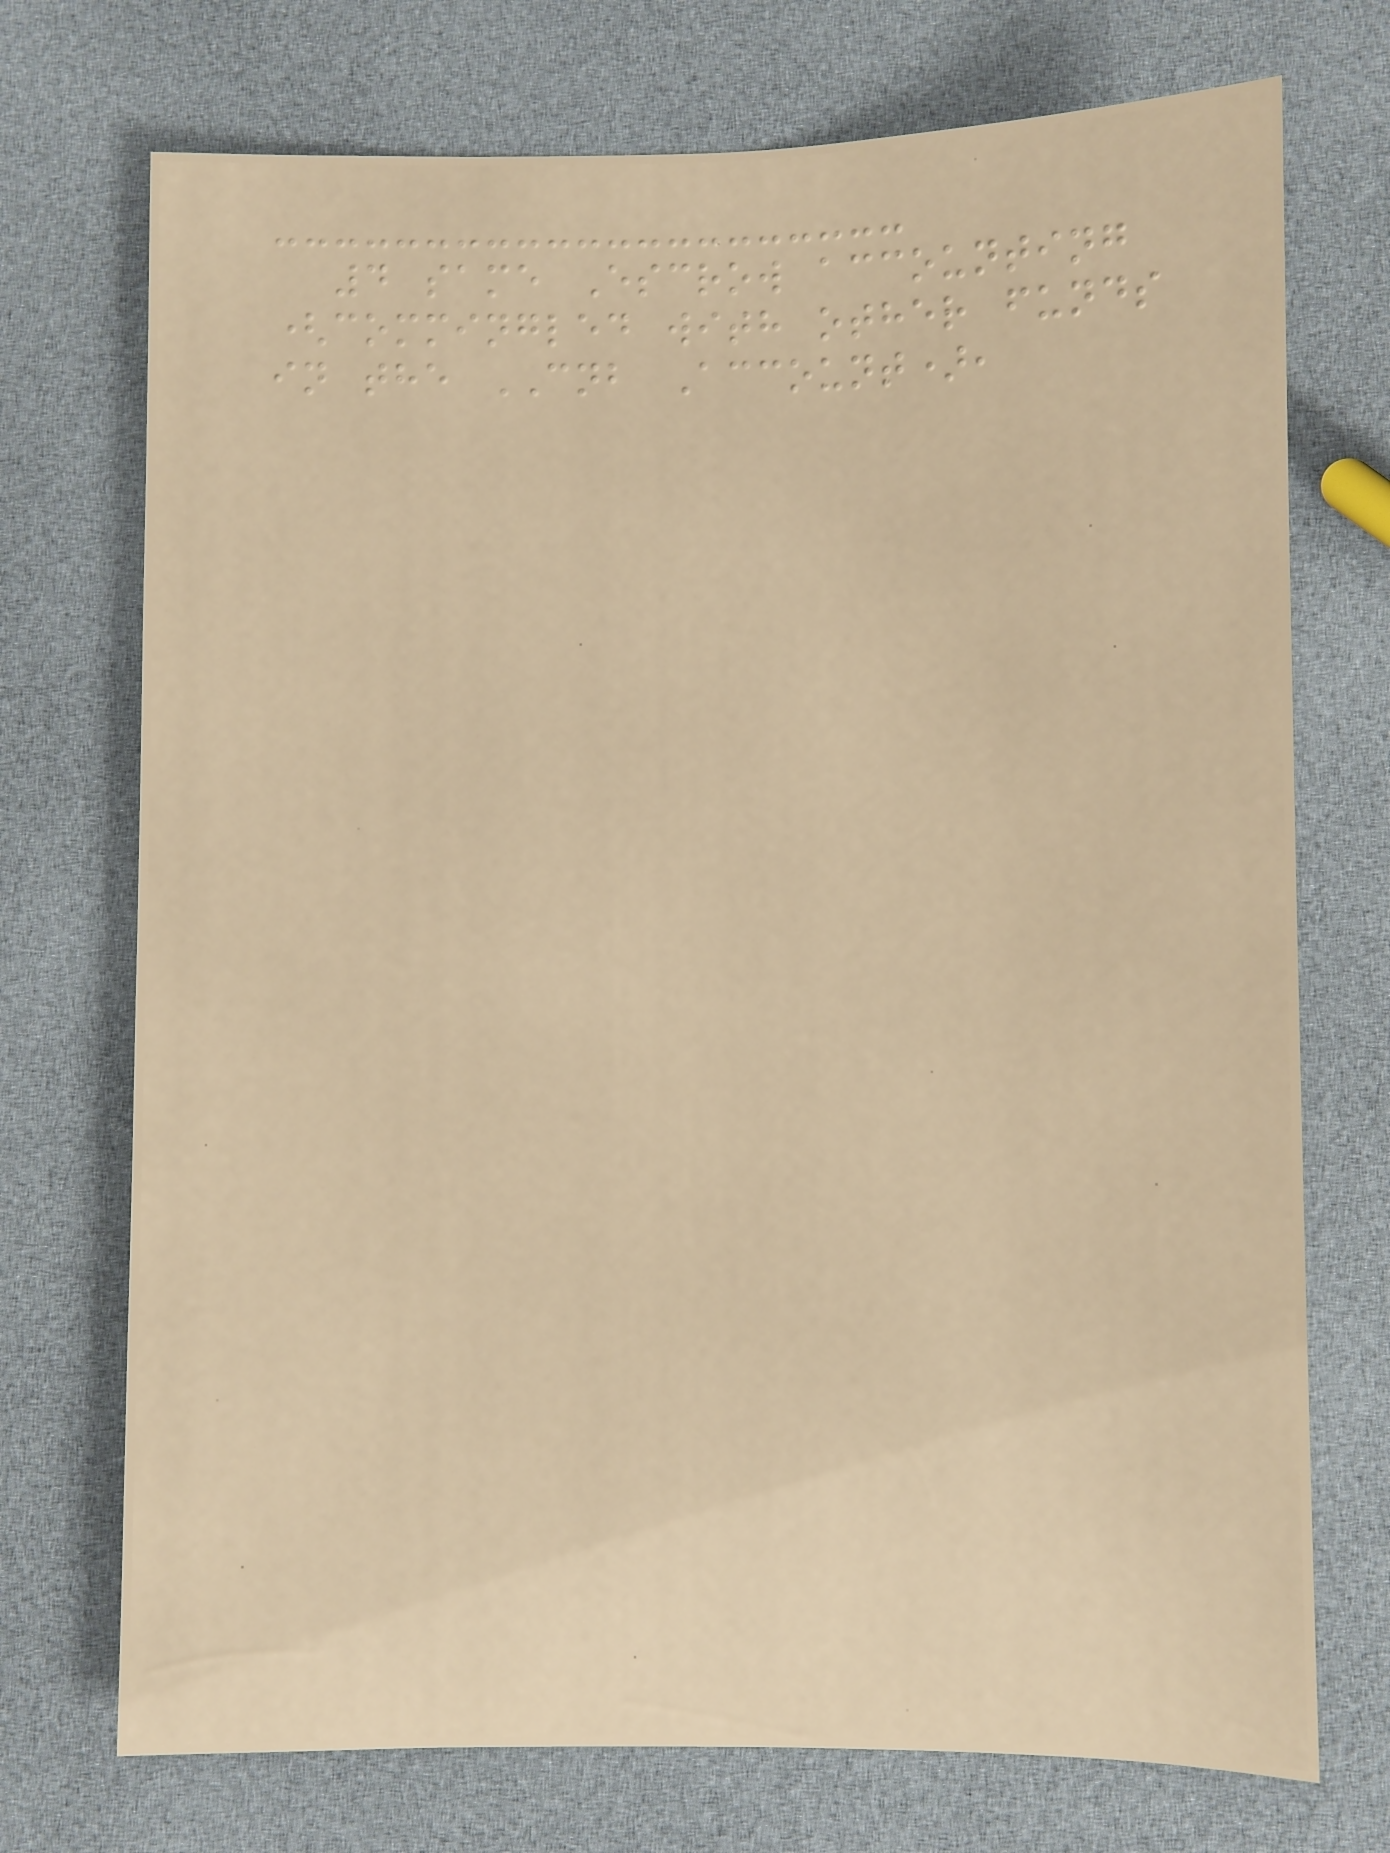4 same Escrow accounting
(commingled with other funds
in the CNB Account),
